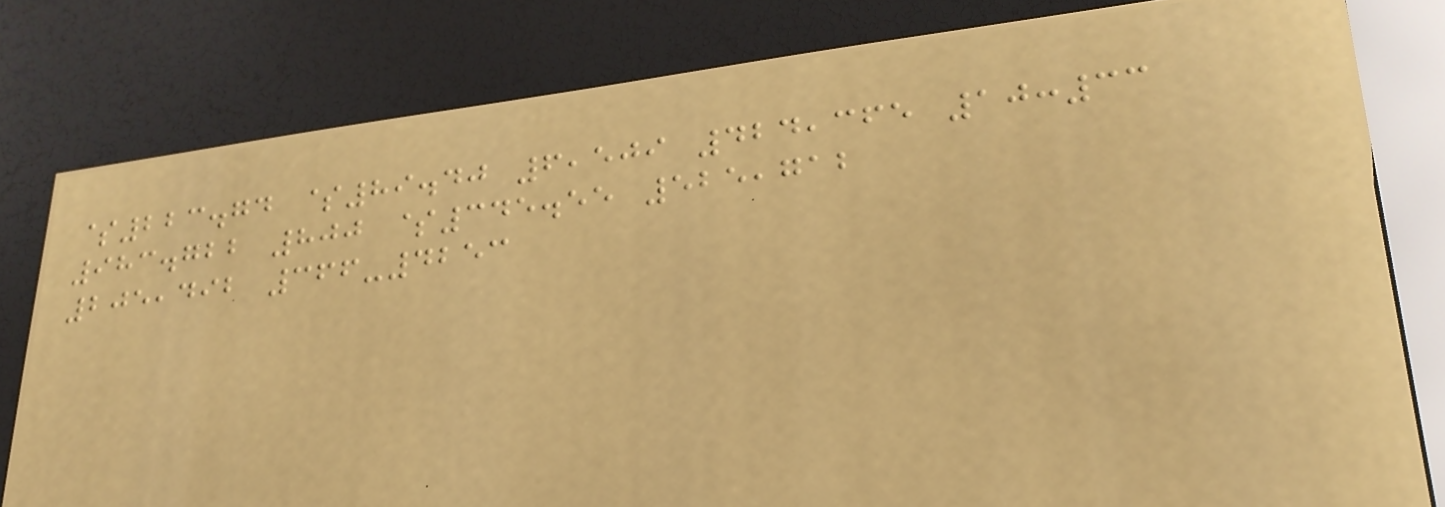$223.74 $89.40 6,509 424,365 10:33
983.722 800 $345.55 525,712
205,492 366-4253
